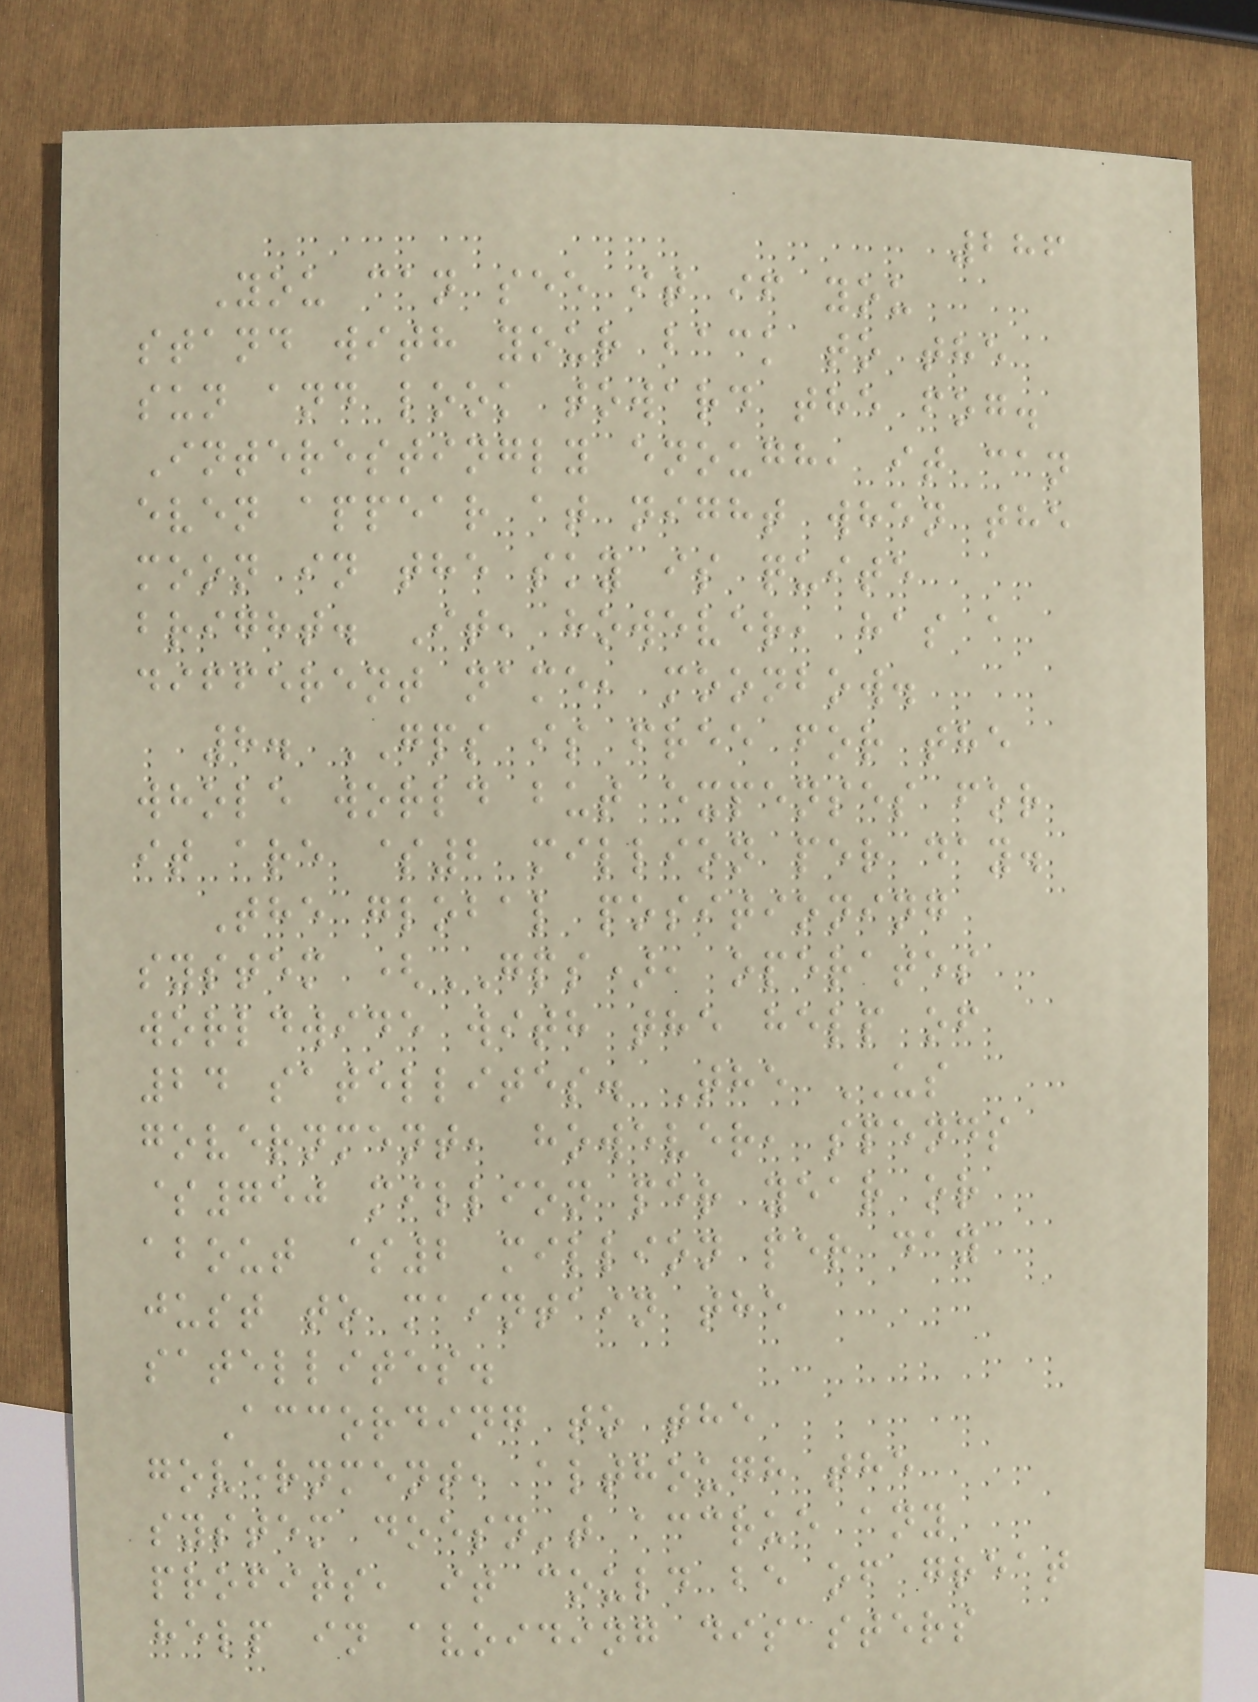286
You can see it if you
stand with your back to the
sun and look toward the fog.
Interestingly enough, it can
even appear at night when the
moon in the sky is quite
bright. It, however, has a
different name, moonbow.
8. GPS is free for the
whole world but expenses for
it are $2 million per day.
The global positioning
system (GPS), operates
worldwide with the help of
24 satellites. The US
government, however, spends
$750 million per year or
about $2 million per day
just to maintain the
satellites.
According to the
government, although the
system doesn't accrue any
profits, it could be of great
help in avoiding disasters
